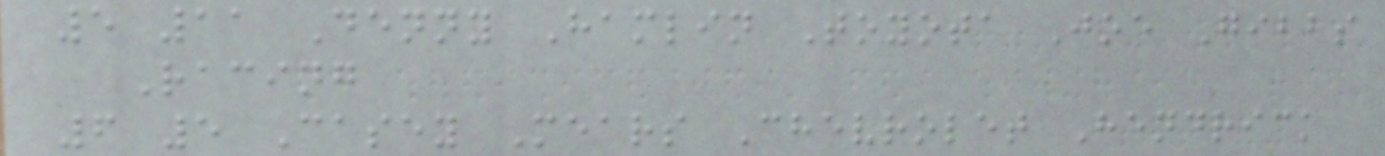5 11 Denny Hamlin Toyota Joe Gibbs
Racing
6 5 Casey Mears Chevrolet Hendrick
